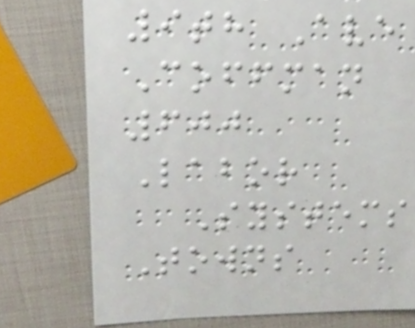9th Ave
Coffman
600
Labor
Systems
Towns
